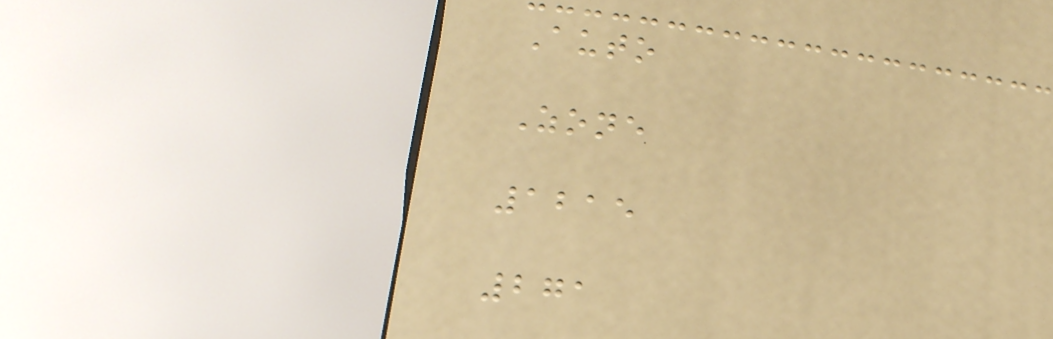Auto
Zone
1215
271
